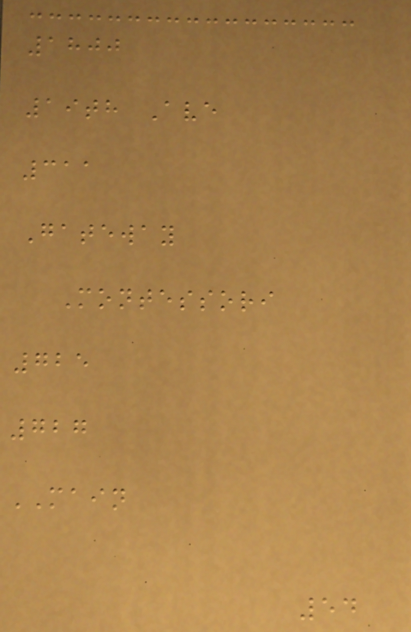1800
19th Ave
311
Gateway
Montessori
725
727
MAIN
54
